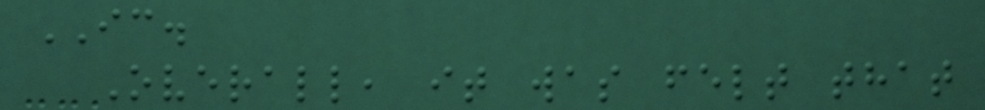IC.
Overall, it was felt that
